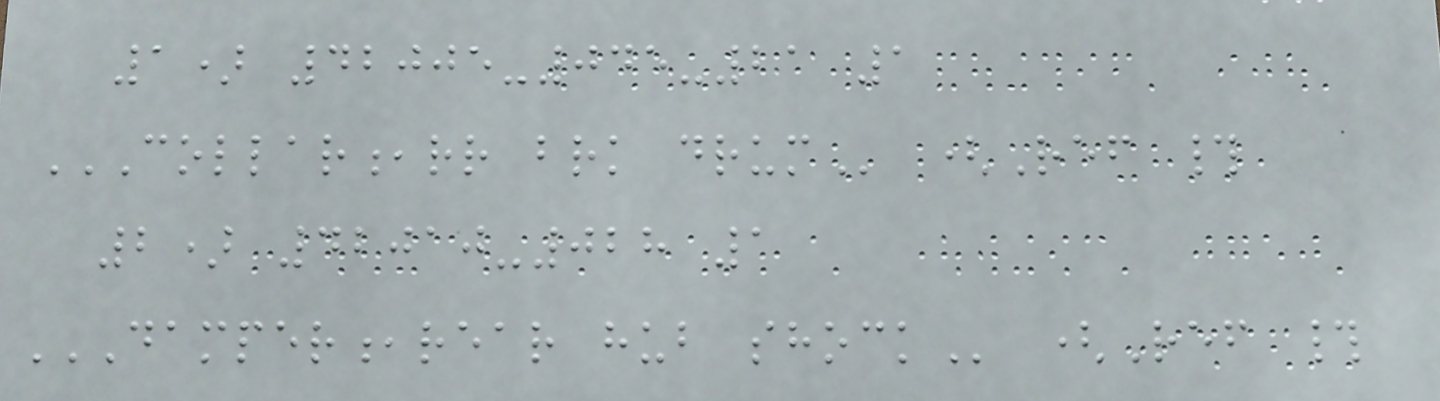1) 42005-045-21 1
COLLAR,RR BRK DRUM (Ref #
2) 42010-028 1
DAMPER,REAR HUB SHOCK (Ref #
